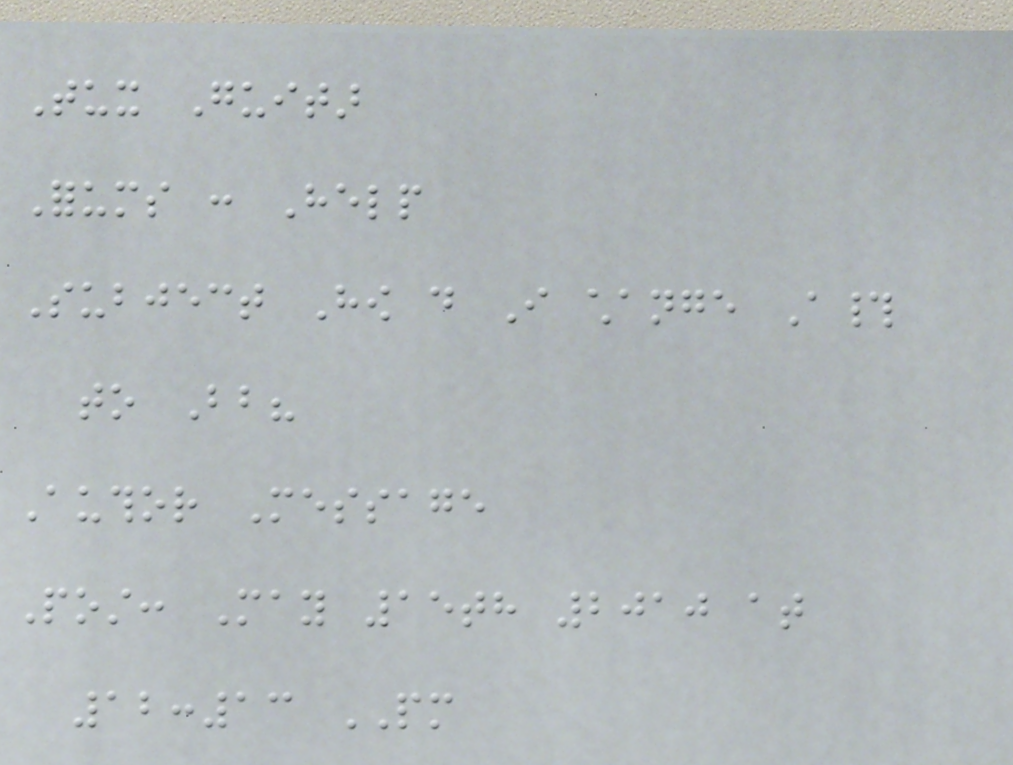Tux Guitar
Forums : Help
Subject How do I change A#
to Bb?
Author Message
Post: May 15th 2010 at
12:13 PM
